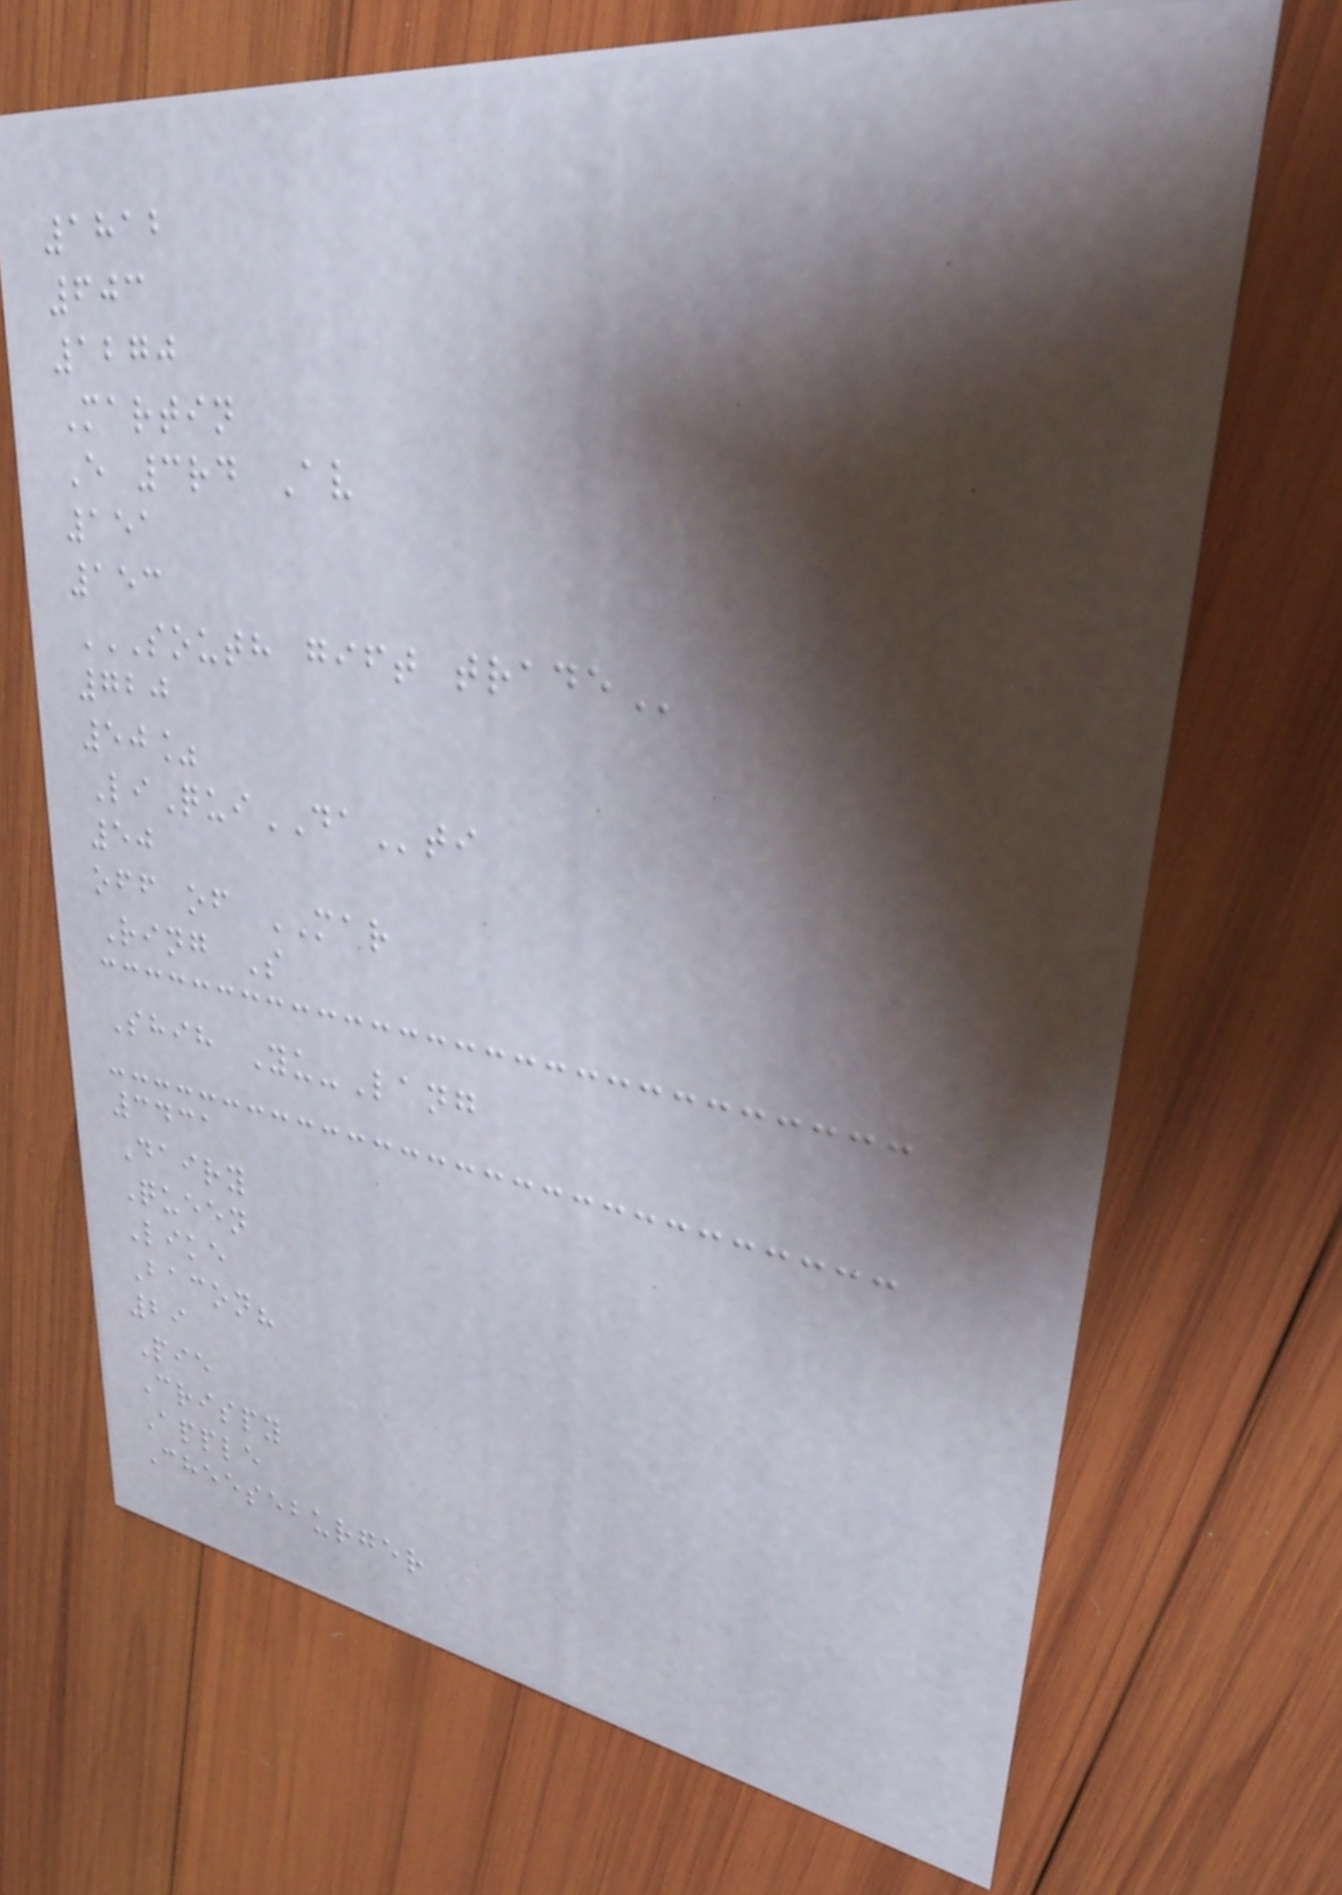1812
603
1270
Martin
E 3rd Av
151
153
SOUTH GIFT TRADE
720
50%
LiQuiDAti
50
off of MAR
Ring S
Shih Yu-Lang
3431
Dairy
Queen
Like
Bacon?
29
Pie
Crispy
Apple
Cheeseburger
